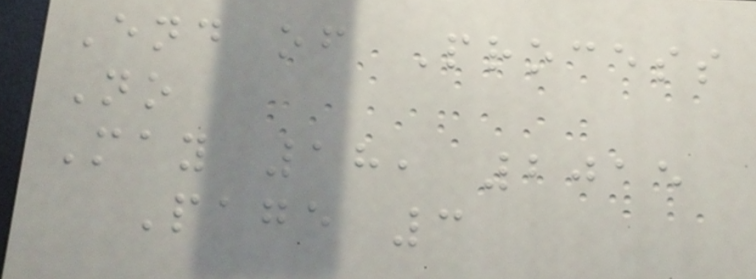End of Process
No
May 18, 2015
Page 3
